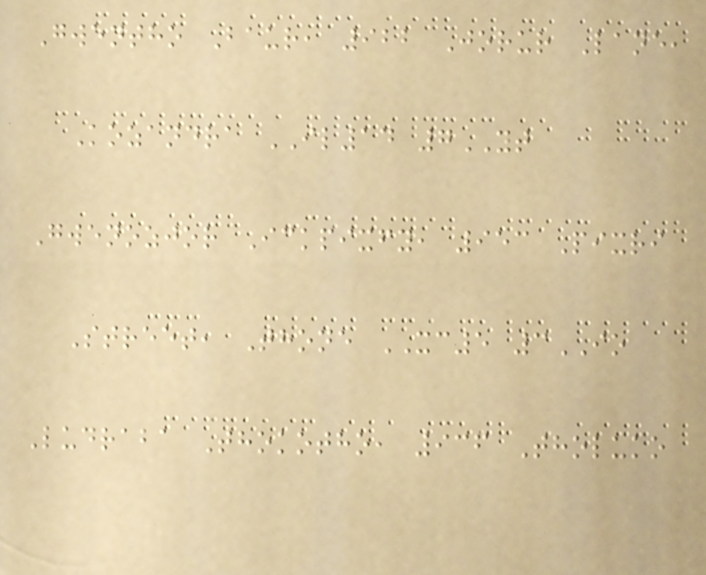Gwentho Baur, 922 Jorur Lane,
Kozandra IL14 7YT
Gwenozjor Ickpixfy, 953 Pixri
Street, Thone XC5 3IO
Ludraba Thokotho, 936 Tholuko
